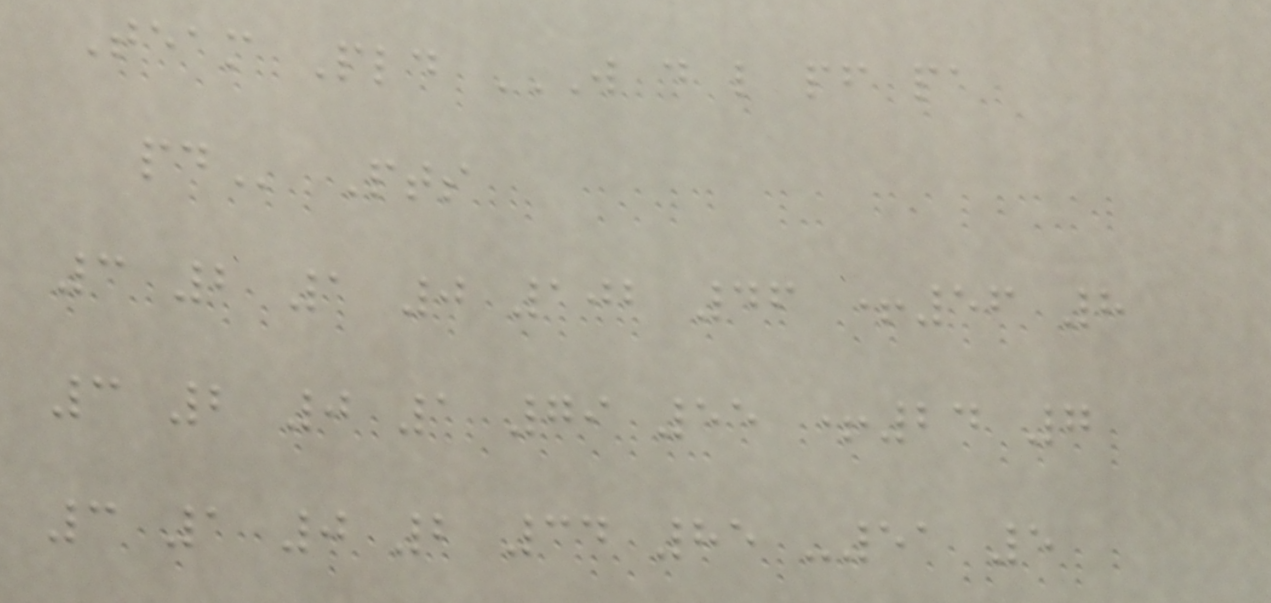Team Pld W D L PF PA
PD Pts
3 2 1 0 102 46 +56 8
3 2 0 1 79 55 +24 7
3 1 0 2 34 85 -51 5
